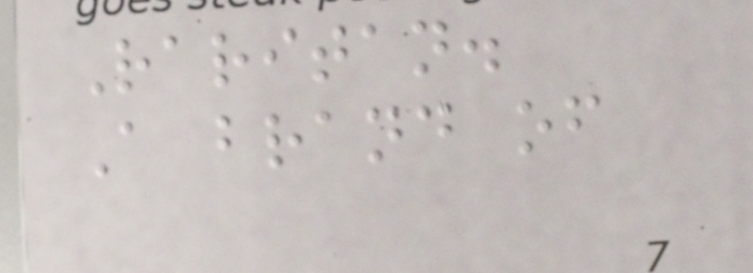Raritan.
A brand of
